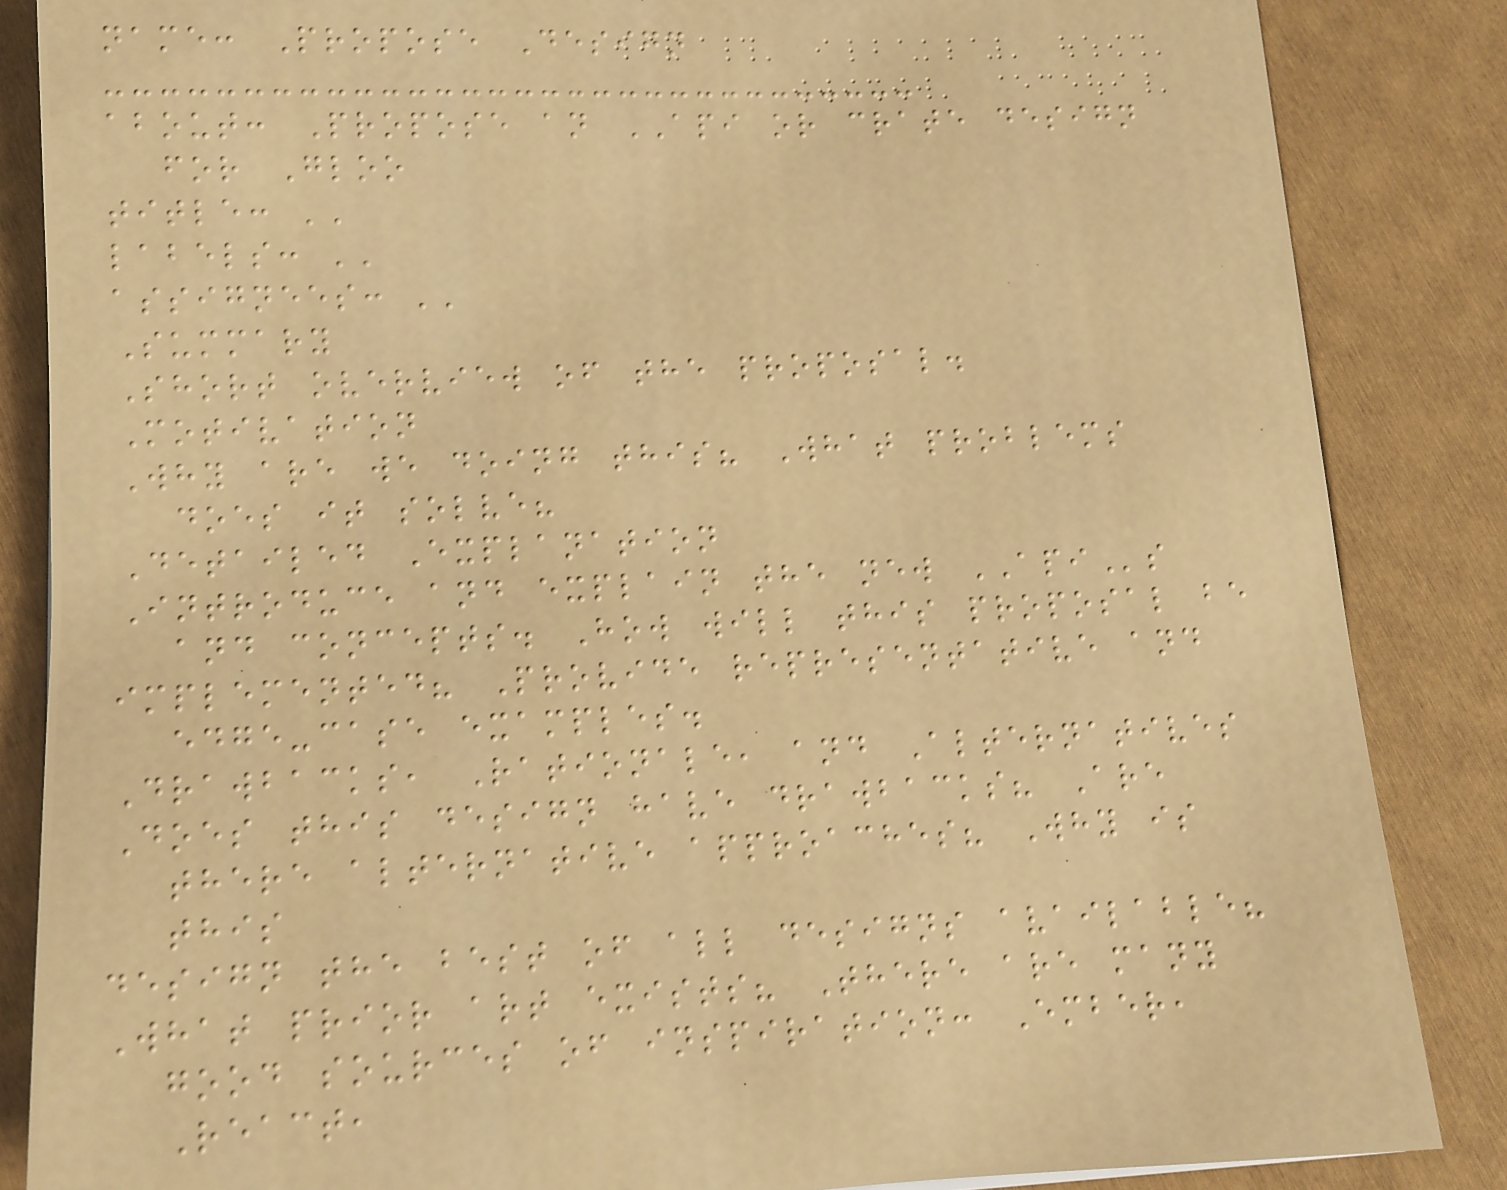name: Propose Design
about: Propose an API or crate design
for Gloo
title: ''
labels: ''
assignees: ''
Summary
Short overview of the proposal.
Motivation
Why are we doing this? What problems
does it solve?
Detailed Explanation
Introduce and explain the new APIs
and concepts. How will this proposal be
implemented? Provide representative and
edge-case examples.
Drawbacks, Rationale, and Alternatives
Does this design have drawbacks? Are
there alternative approaches? Why is
this
design the best of all designs available?
What prior art exists? There are many
good sources of inspiration: Ember,
React,
